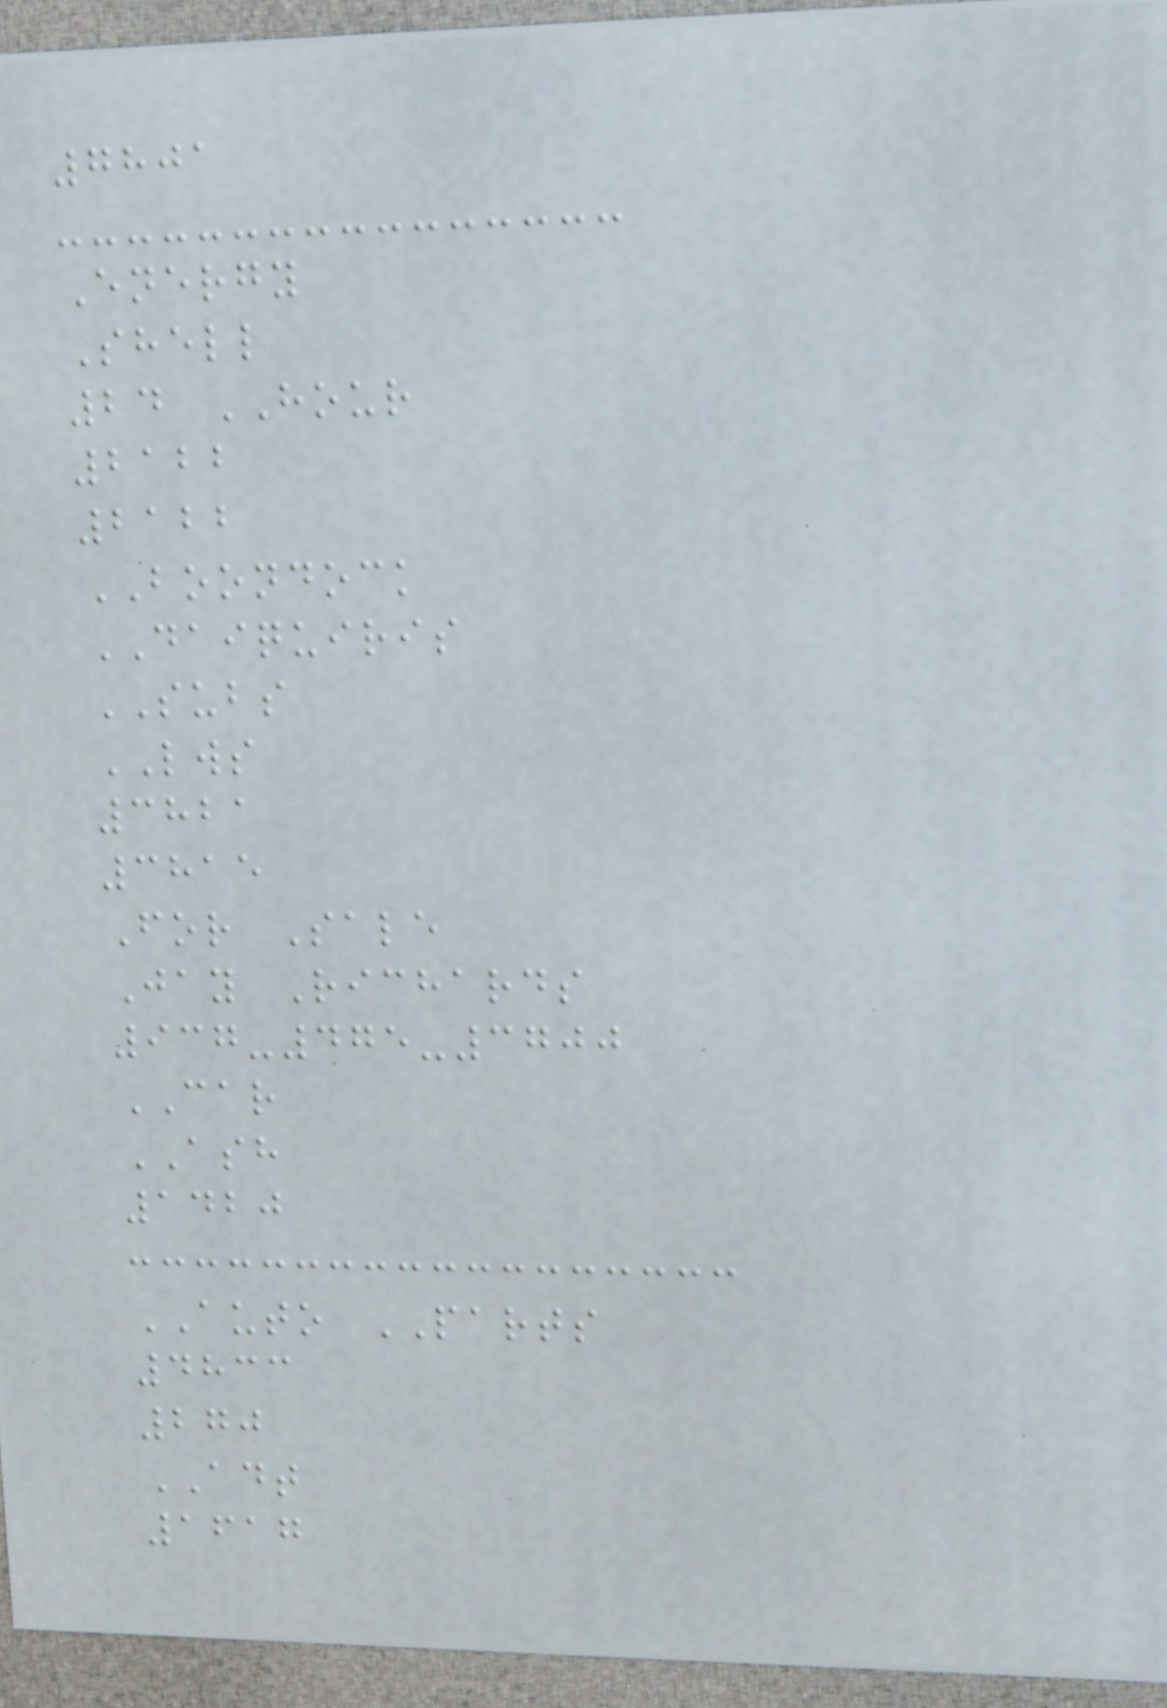7801
Energy
Shell
24 HOUR
2122
2122
BOONDOCK
DAIQUIRIS
SUBS
LWS
3821
3815
For Sale
Jay Richards
937-475-3700
CAR
ASH
1420
AUTO PARTS
4833
270
ADT
1617
